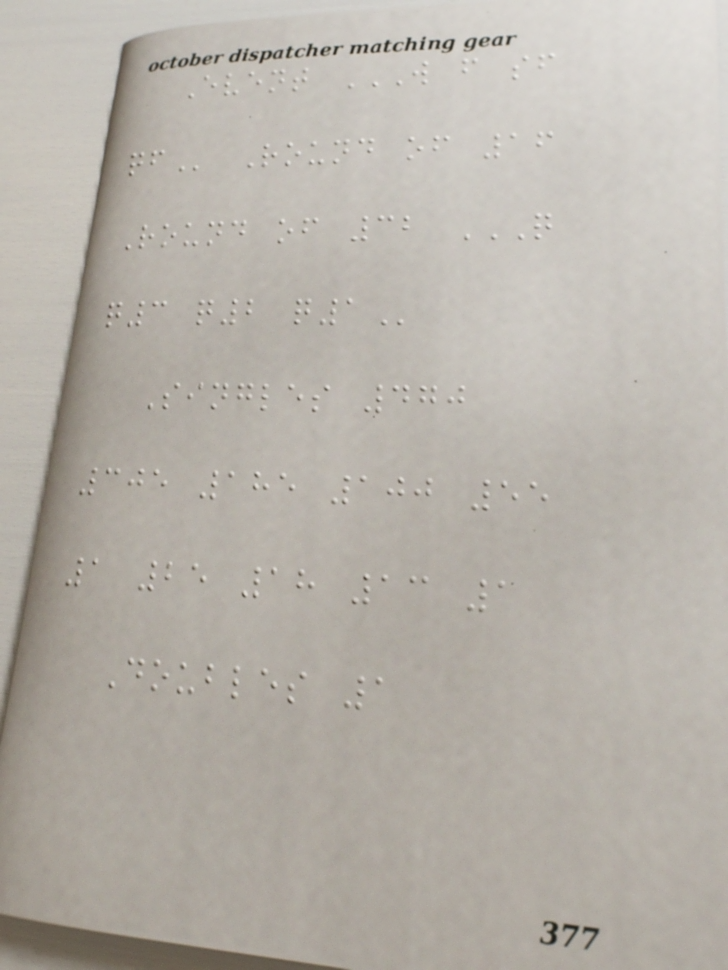Event W F SF
QF Round of 16
Round of 32 Q
Q3 Q2 Q1
Singles 470
305 185 100 55
1 25 18 13 1
Doubles 1
